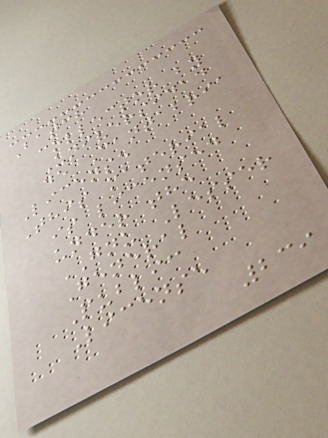Batch
collector by
Universidad
de Cantabria
License
This material
is licensed
under the
GNU Lesser
General
Public
License
239
